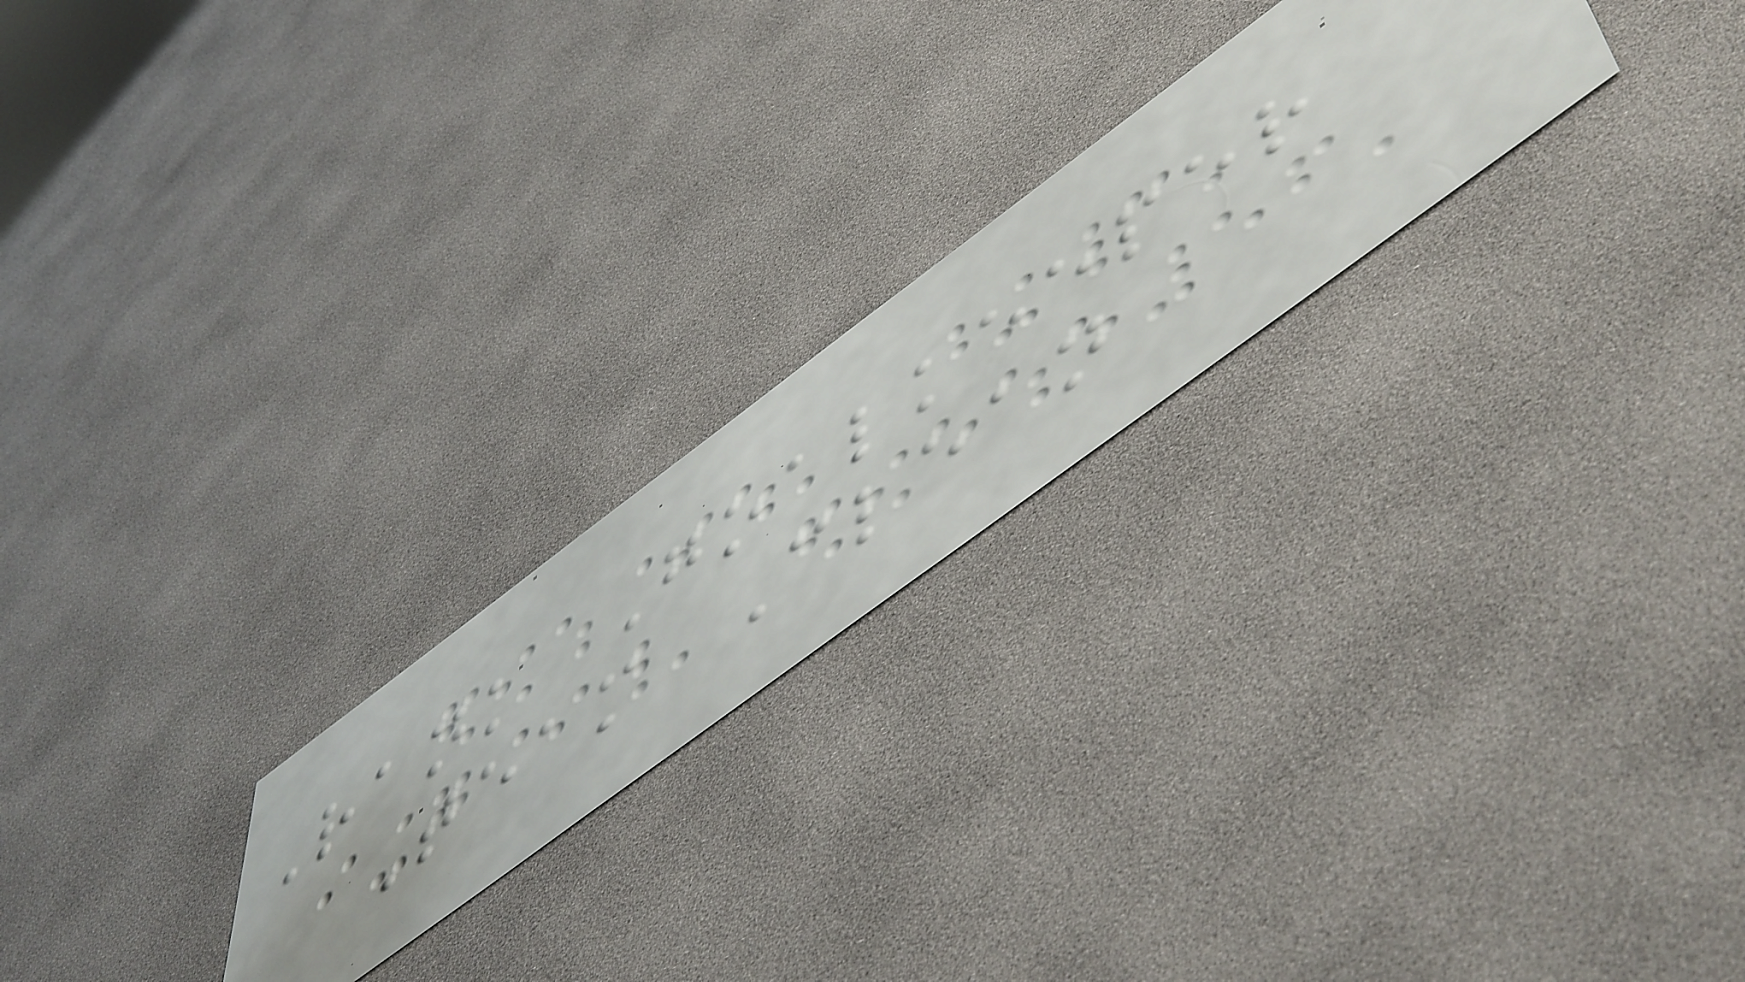Rank Goalkeeper
Team Clean
